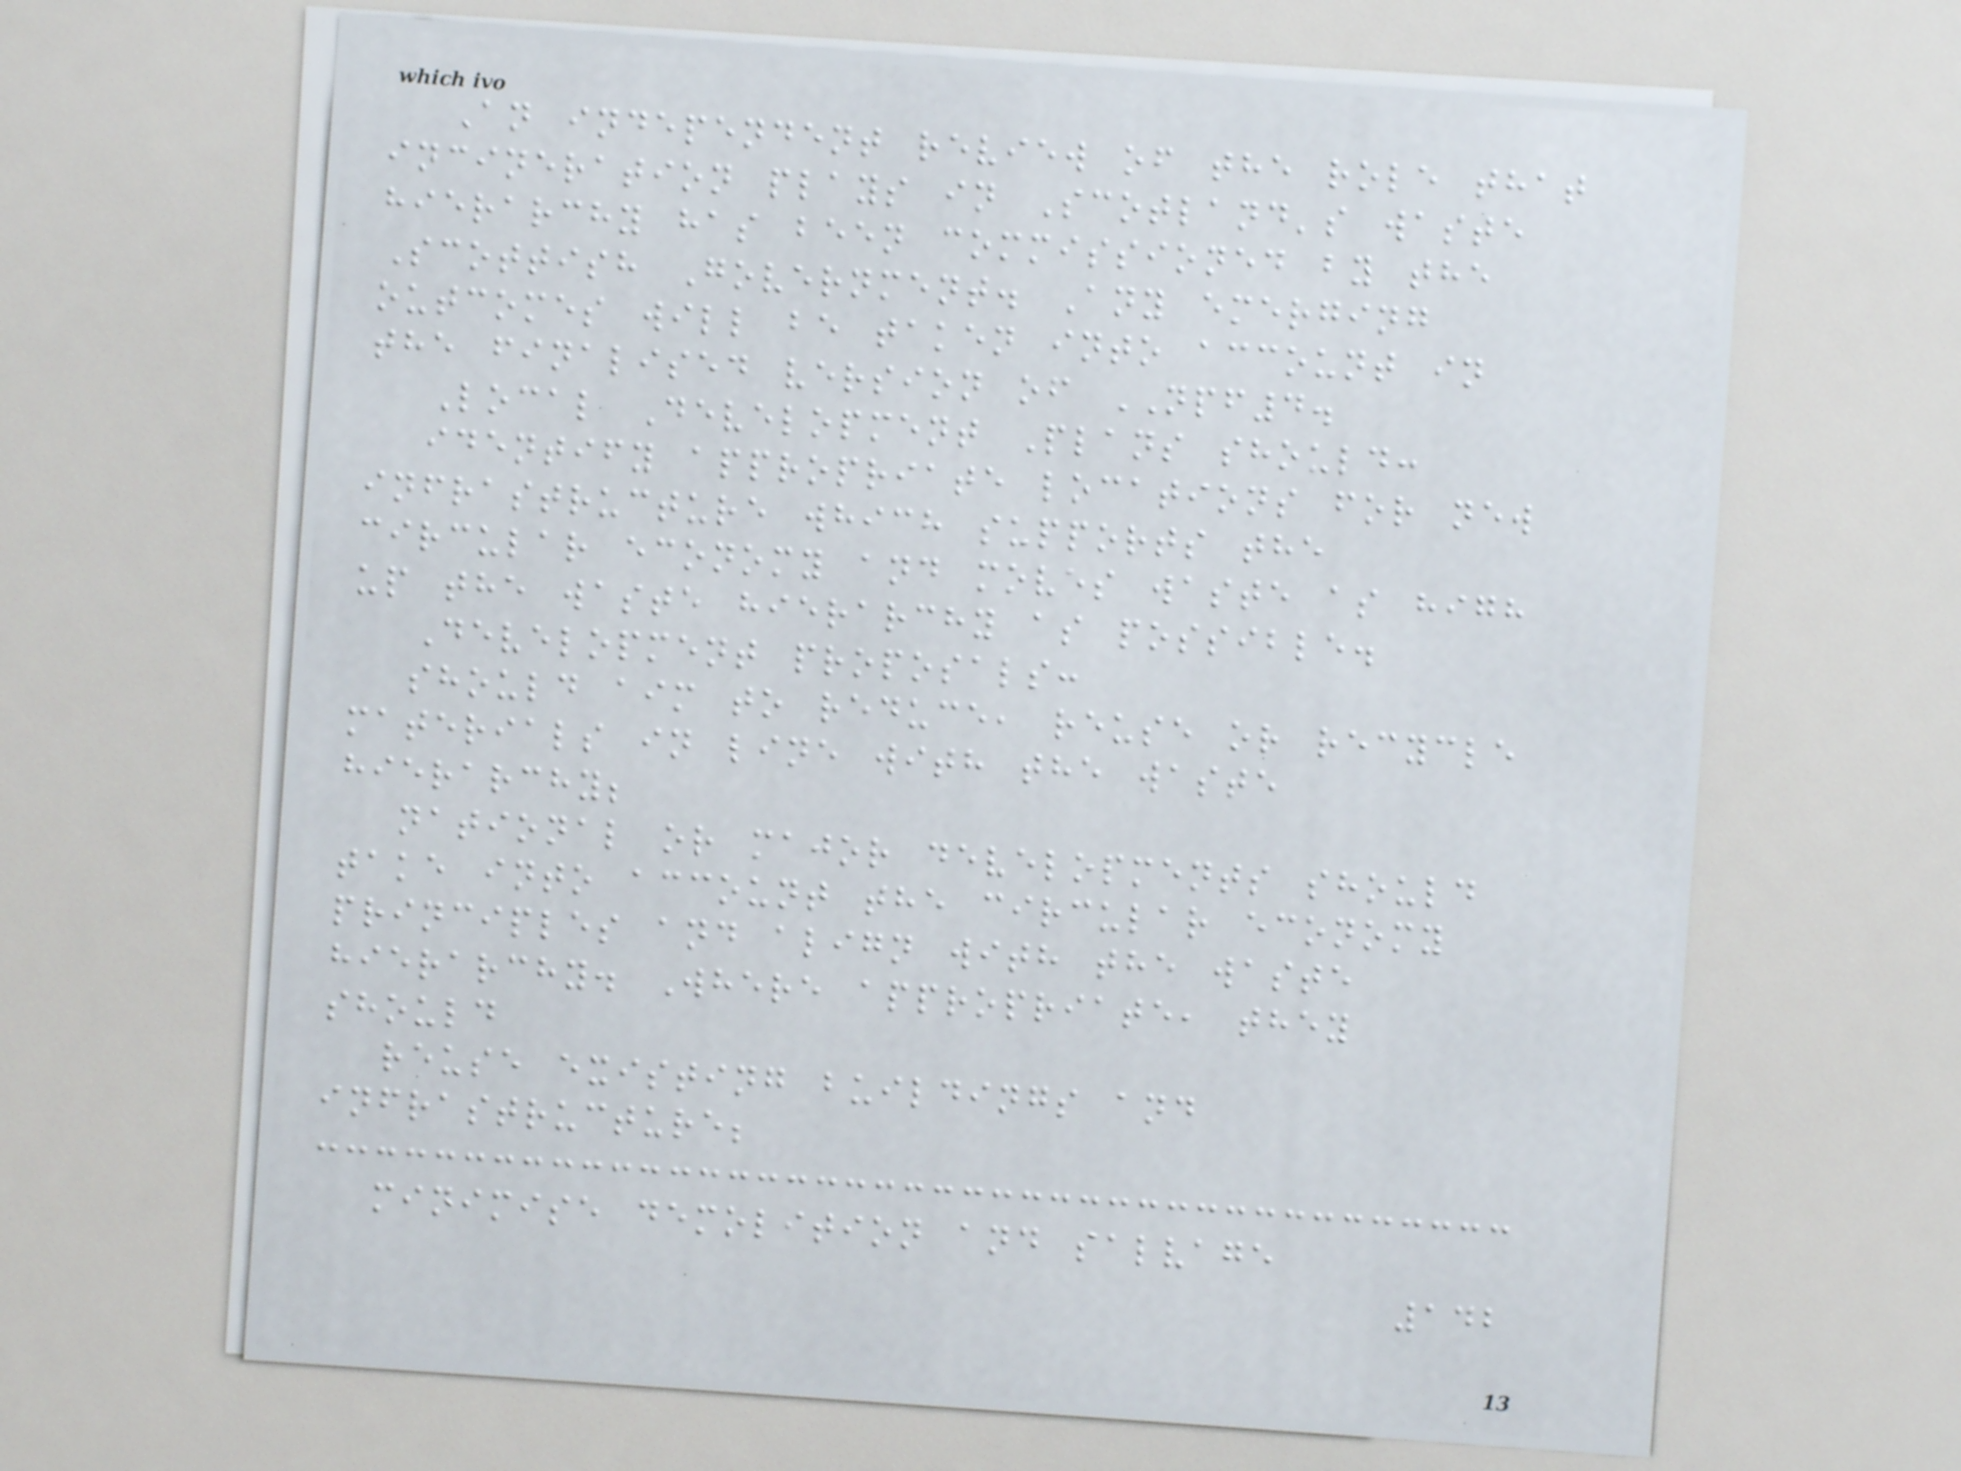An independent review of the role that
incineration plays in Scotland's waste
hierarchy has been commissioned by the
Scottish Government. Any emerging
outcomes will be taken into account in
the finalised version of NPF4.
Local Development Plans should:
identify appropriate locations for new
infrastructure which supports the
circular economy and moves waste as high
up the waste hierarchy as possible.
Development proposals:
should aim to reduce, reuse or recycle
materials in line with the waste
hierarchy;
national or major developments should
take into account the circular economy
principles and align with the waste
hierarchy. Where appropriate, they
should
reuse existing buildings and
infrastructure;
minimise demolition and salvage
142
